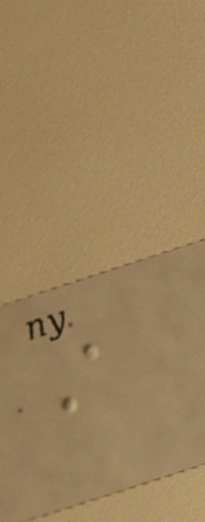A
